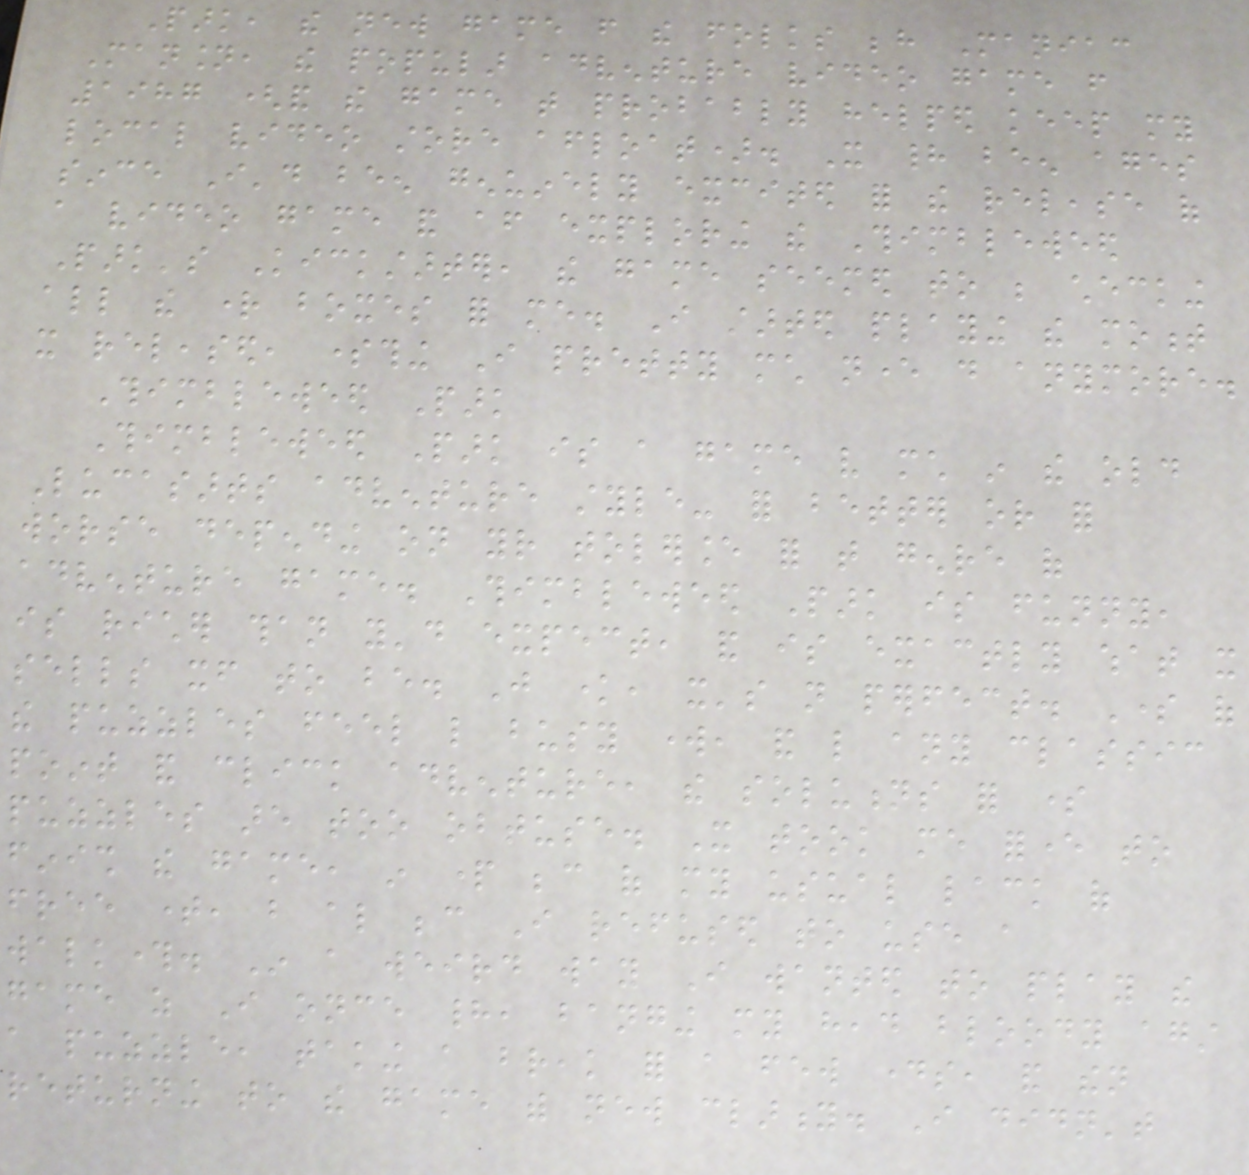Park, the new game from the folks behind Maniac
Mansion, the popular adventure video game from
1987 (and the game that probably helped keep my
local video store afloat). It had been ages
since I'd been genuinely excited for the release of
a video game and after exploring the Thimbleweed
Park's Kickstarter, the game seemed to be checking
all the right boxes for me. I started playing the moment
it released, something I pretty much never do anymore.
Thimbleweed Park
Thimbleweed Park is a game very much in the old
Lucasarts adventure style- for better or for
worse depending on your tolerance for that genre of
adventure game. Thimbleweed Park is funny,
is richer than you'd expect, and is exactly what it
sells itself to be. Just know, it's not perfect. Some of
the puzzles feel like busy work, and like any classic
point and click adventure, the solutions for some
puzzles are too obtuse. It took me forever to
finish the game, in part because of my usual lack of
free time, but also because I refused to use a
walkthrough. In a weird way I wanted to play the
game as I once had, banging my head bloody against
a puzzle, taking a break for a few days, and then
returning to the game with new clarity. I didn't
